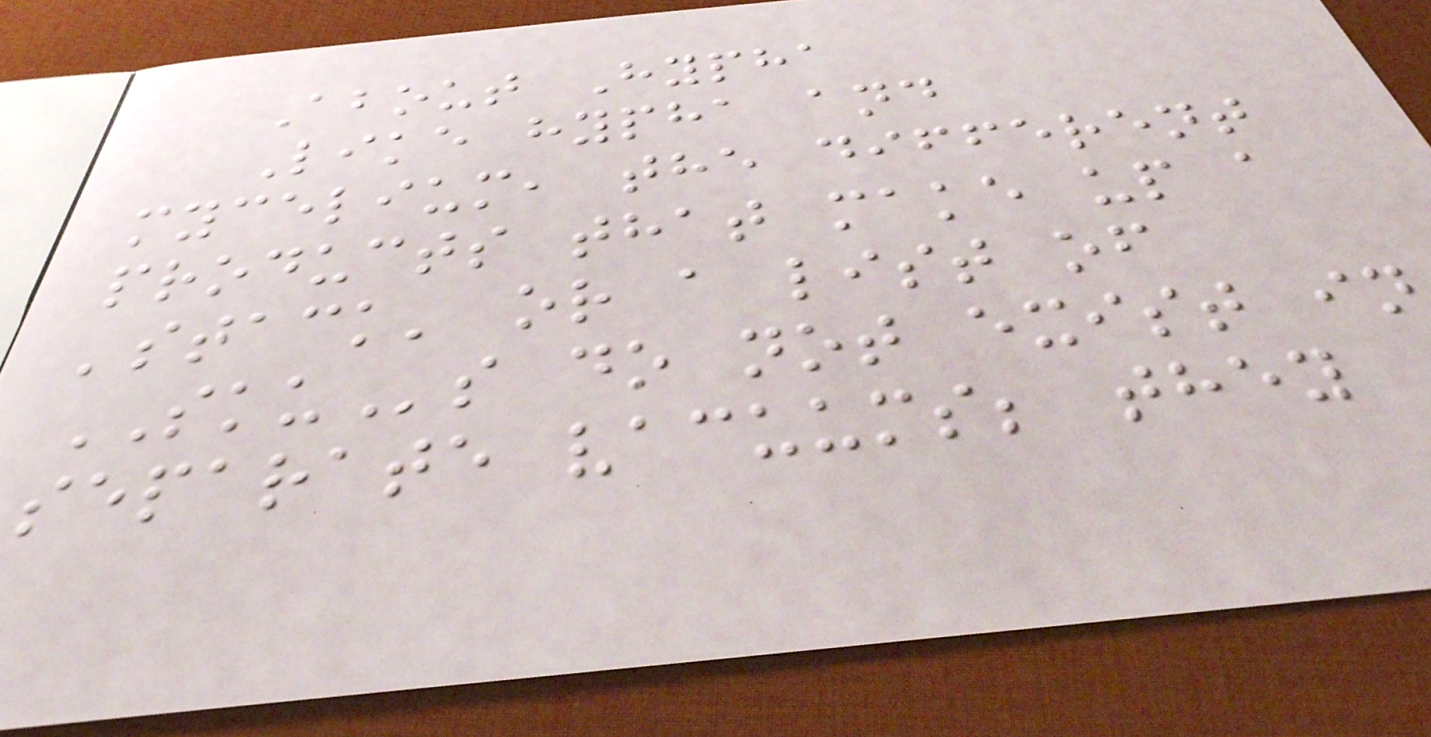About Hypha
Like hypha and
mycelium, the different
products that make up a
'stack' or a list of
SKUs do not exist in
separate vacuums; they
